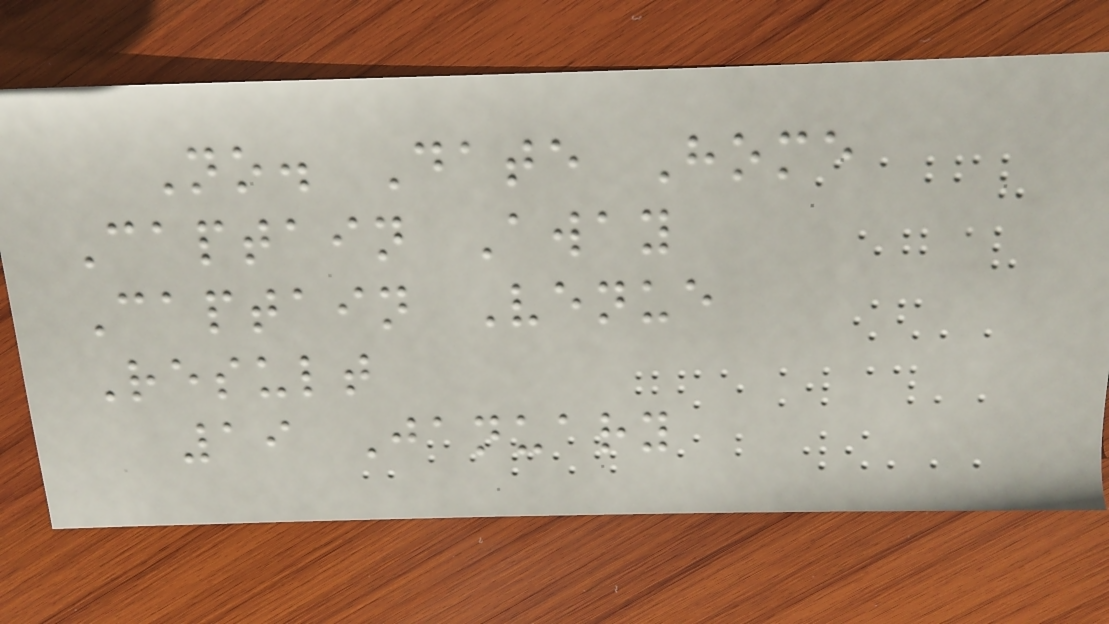No. Date Home
Captain Away
Captain Venue
Result
19 January
